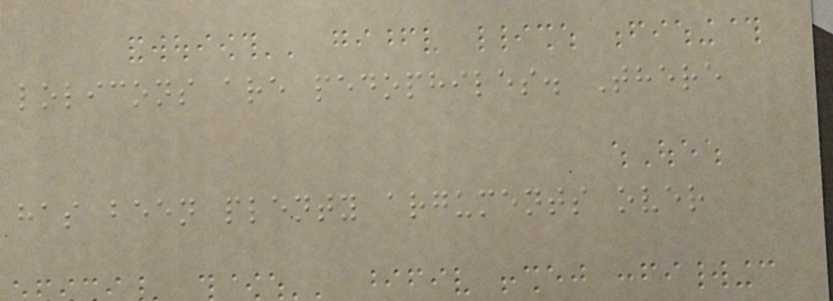lolicons are pedophiles. There
has been plenty arguments over
